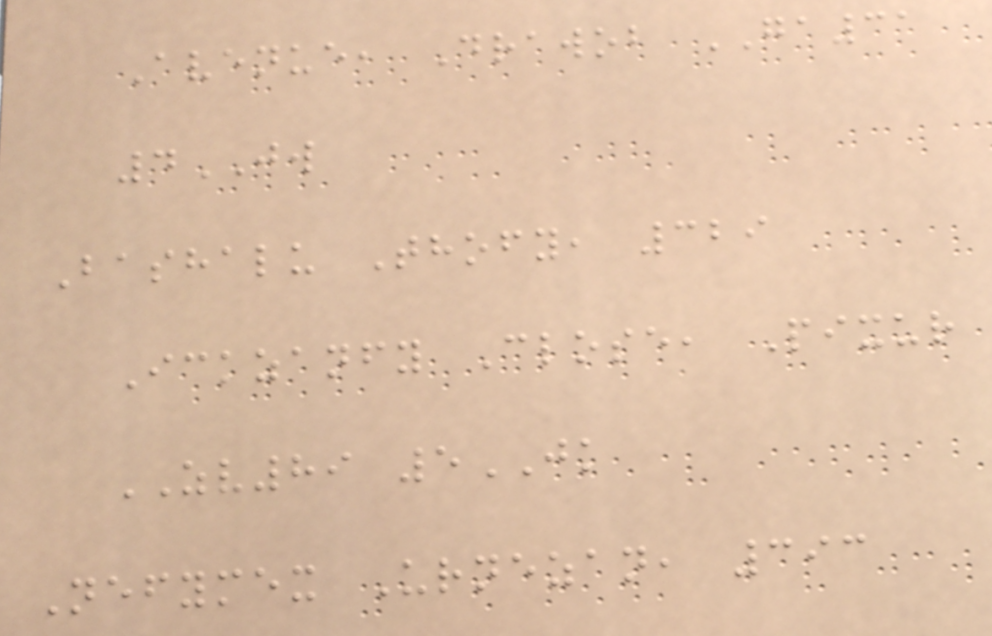Avenue, Drawob GA31
4JW
Bashalu Thofy, 329
Ickzanfy Close, Pixur
ZV89 5JK
Nefymex Urnezan, 393
